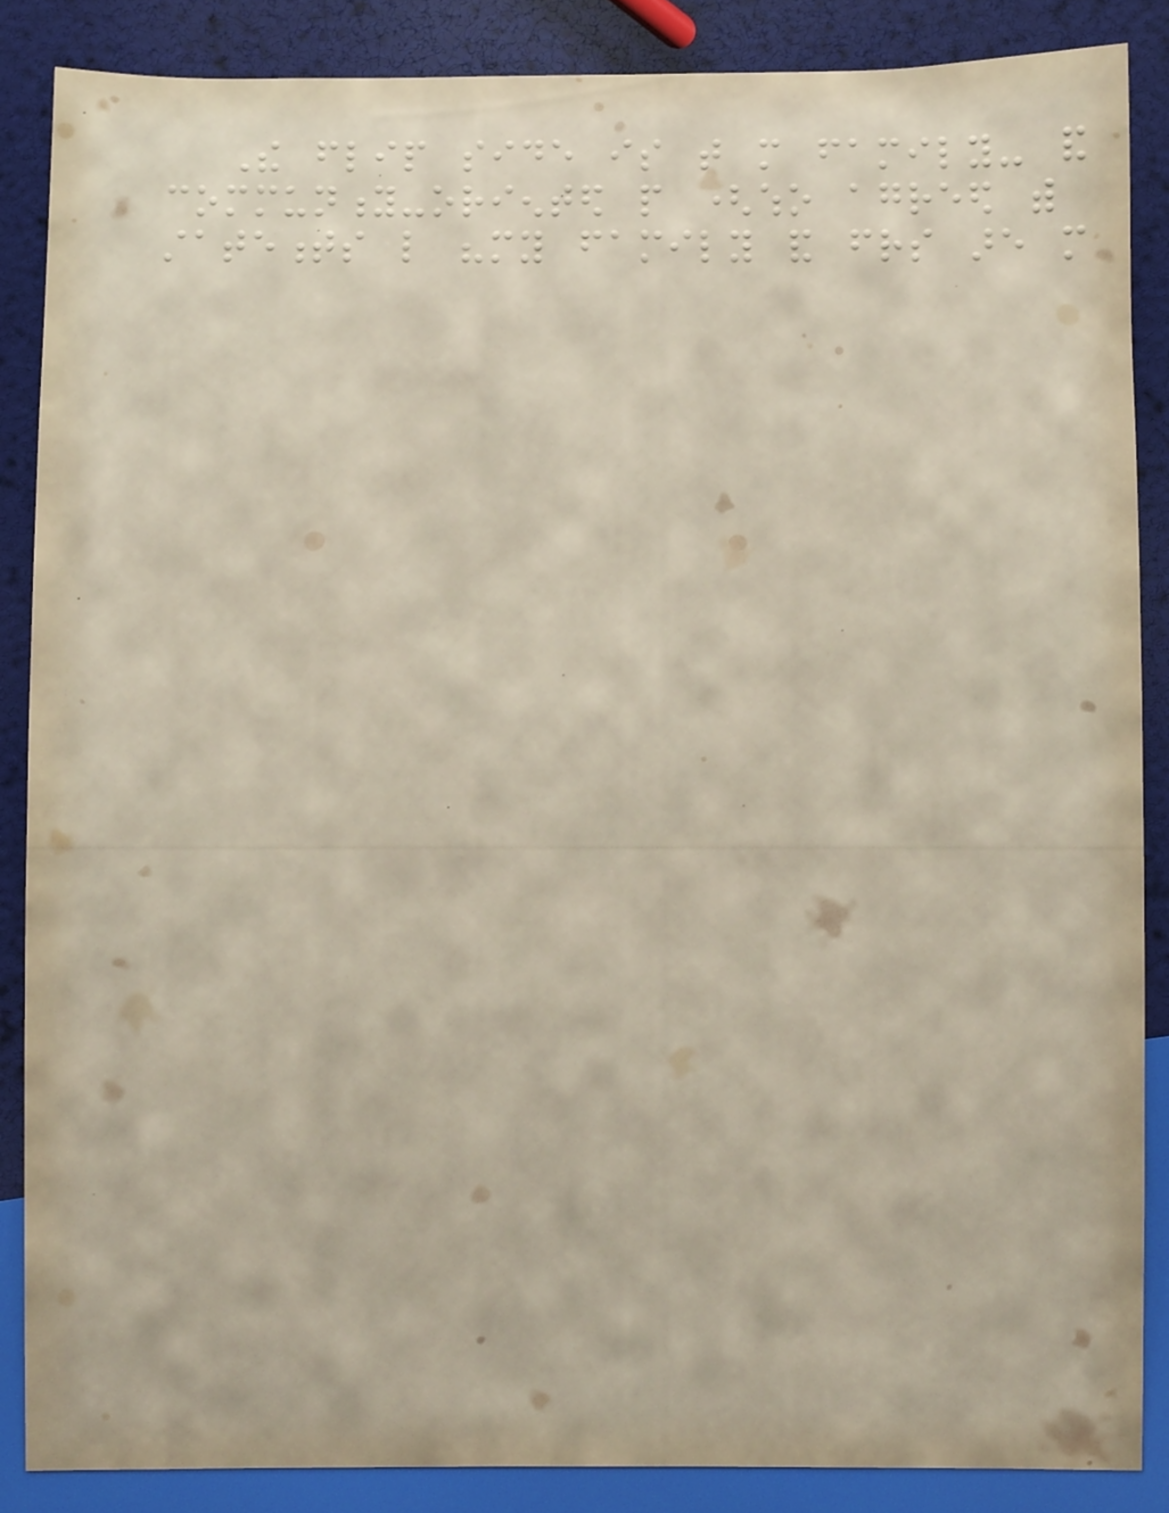The flip side is that more family- and
community-oriented people (who agreed with
statements like "my family and friends are more
